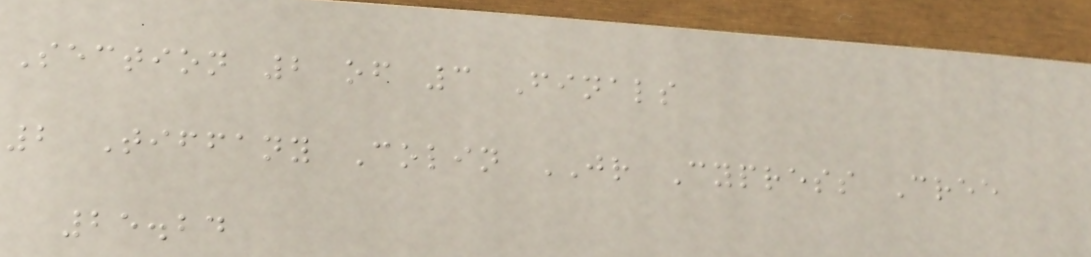Section 2 of 3 Finals
2 Tiffany Colin JR Cypress Cree
25.24
